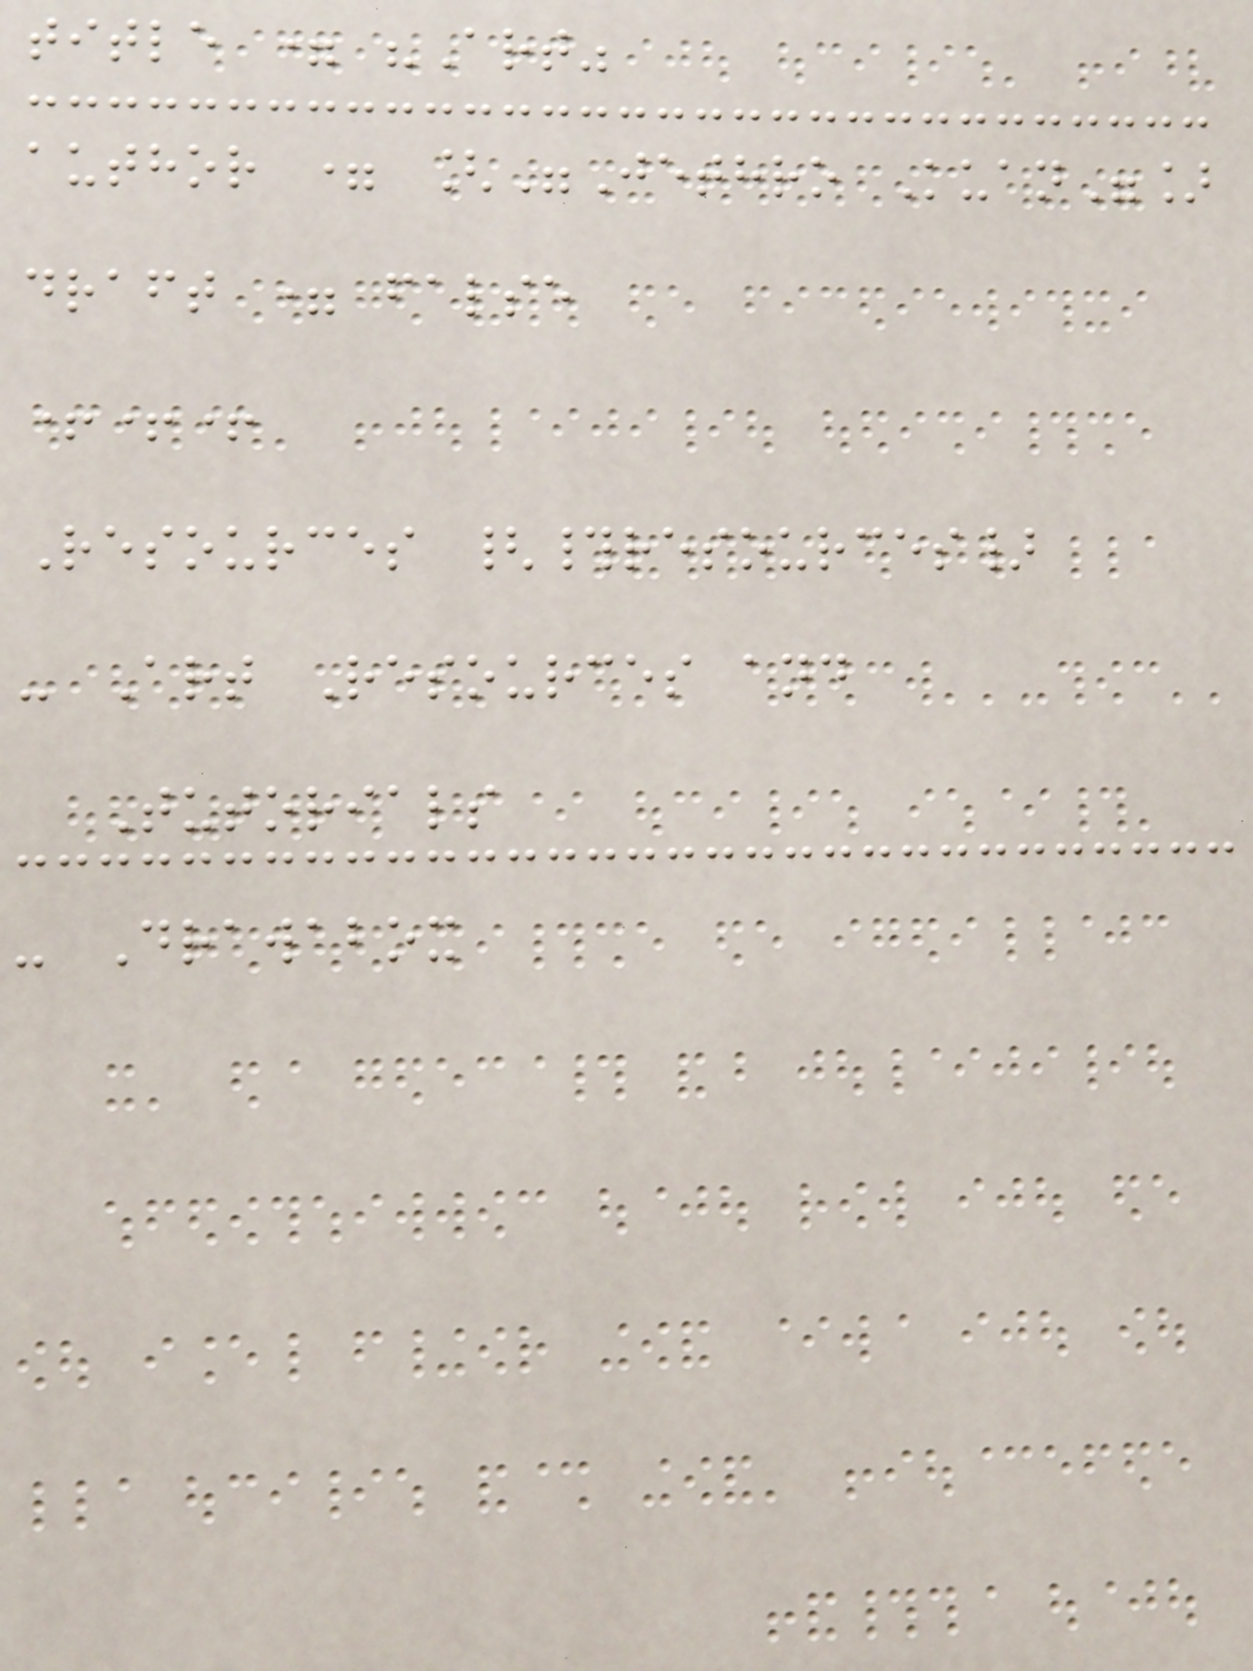title = "Art"
author = ["Jethro Kuan"]
draft = false
+++
Resources {#resources}
- Art Resources and
Tutorials
- Drawabox
